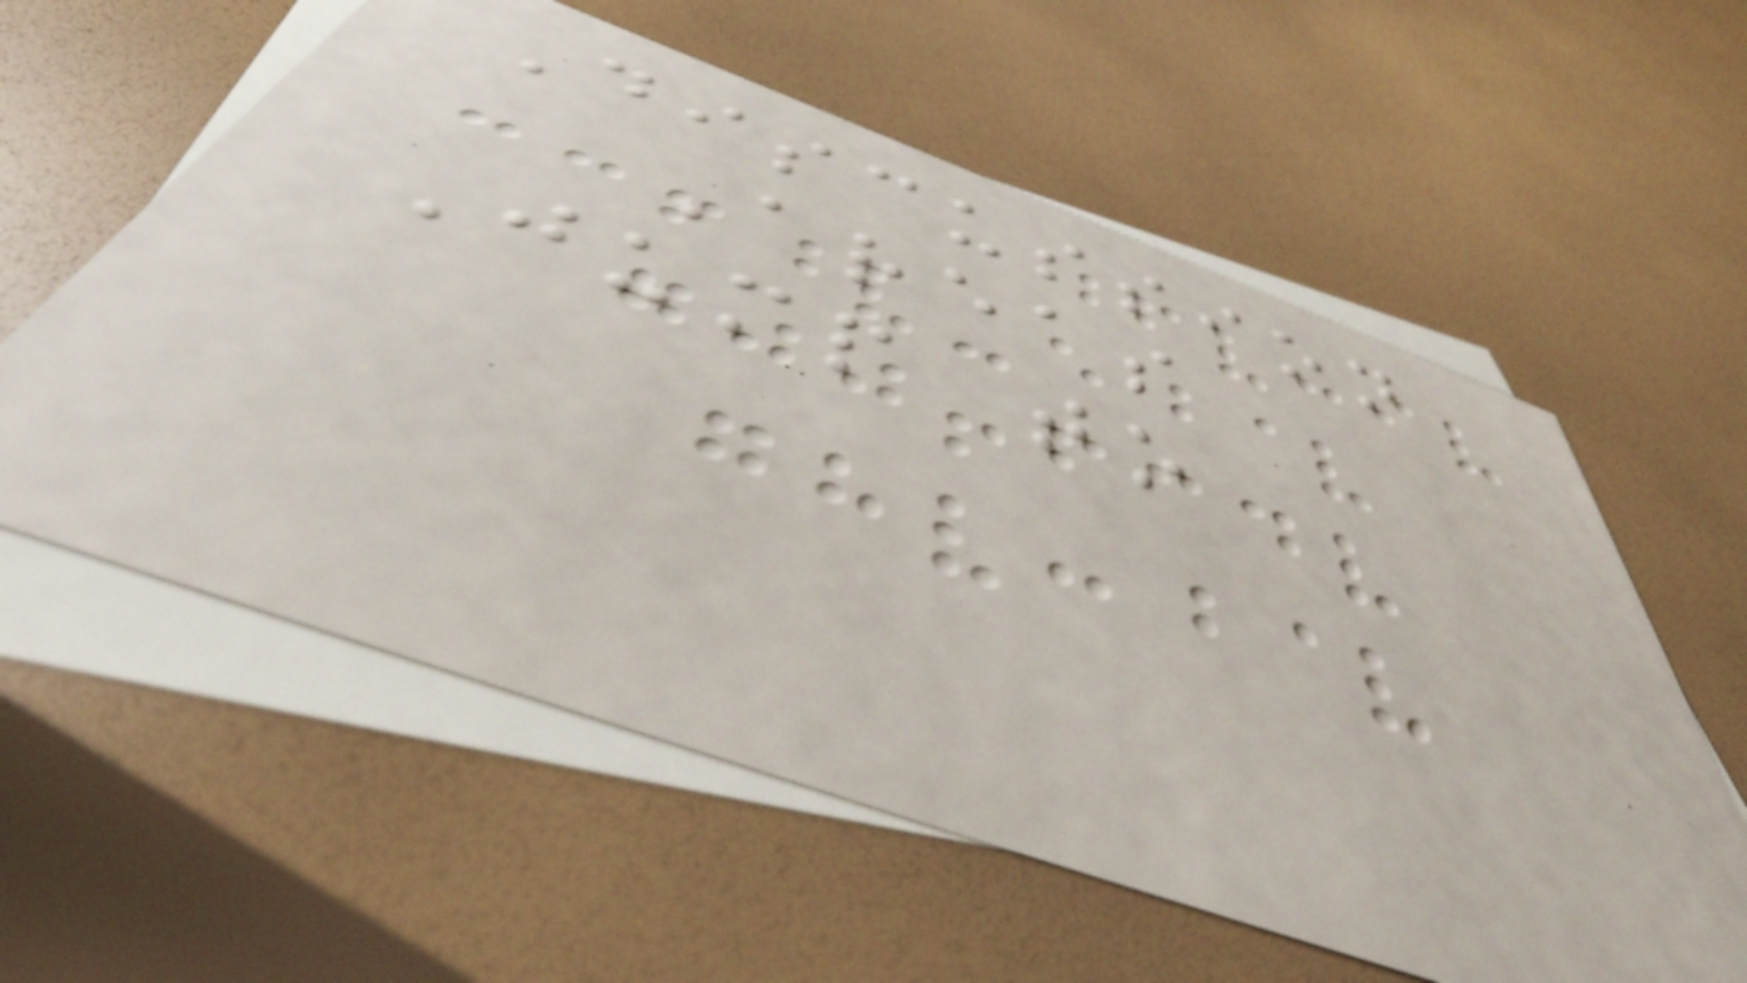Discussion
Areas
Jump to
